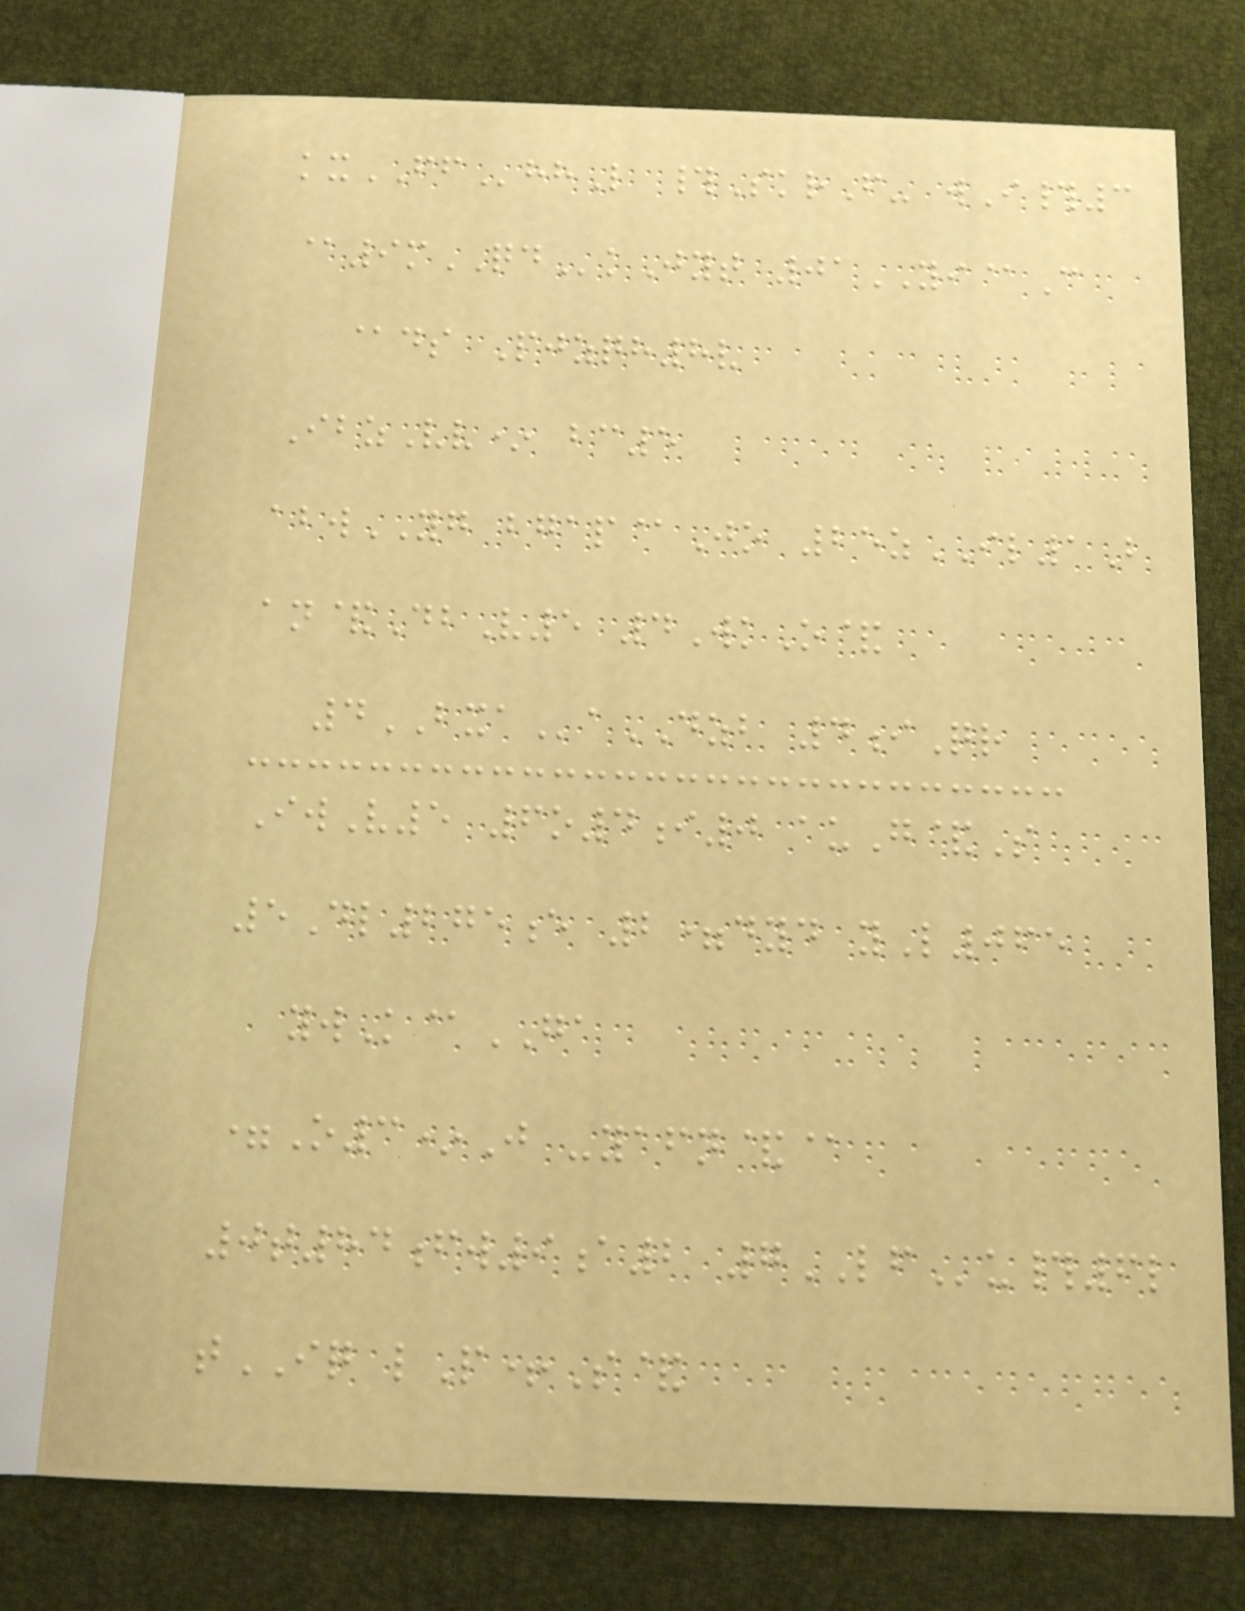kxFFhhL #SkrF- wI#3
@9mQDkJyt 01YI@C
@ds Pjzqh8v
IbzVv* bc5
abwYG bgap@Jo 25zIL1B
an&DbV5 4WkO&
4BXAaDZB 4iQr
IwV5 6o4i0 auG&S
5Dl275e 2=dyd yL065
ywK@GA
=O3*J -yafn&@
0t84fw9a2 7LFu#6l
tIQ lP+S&
